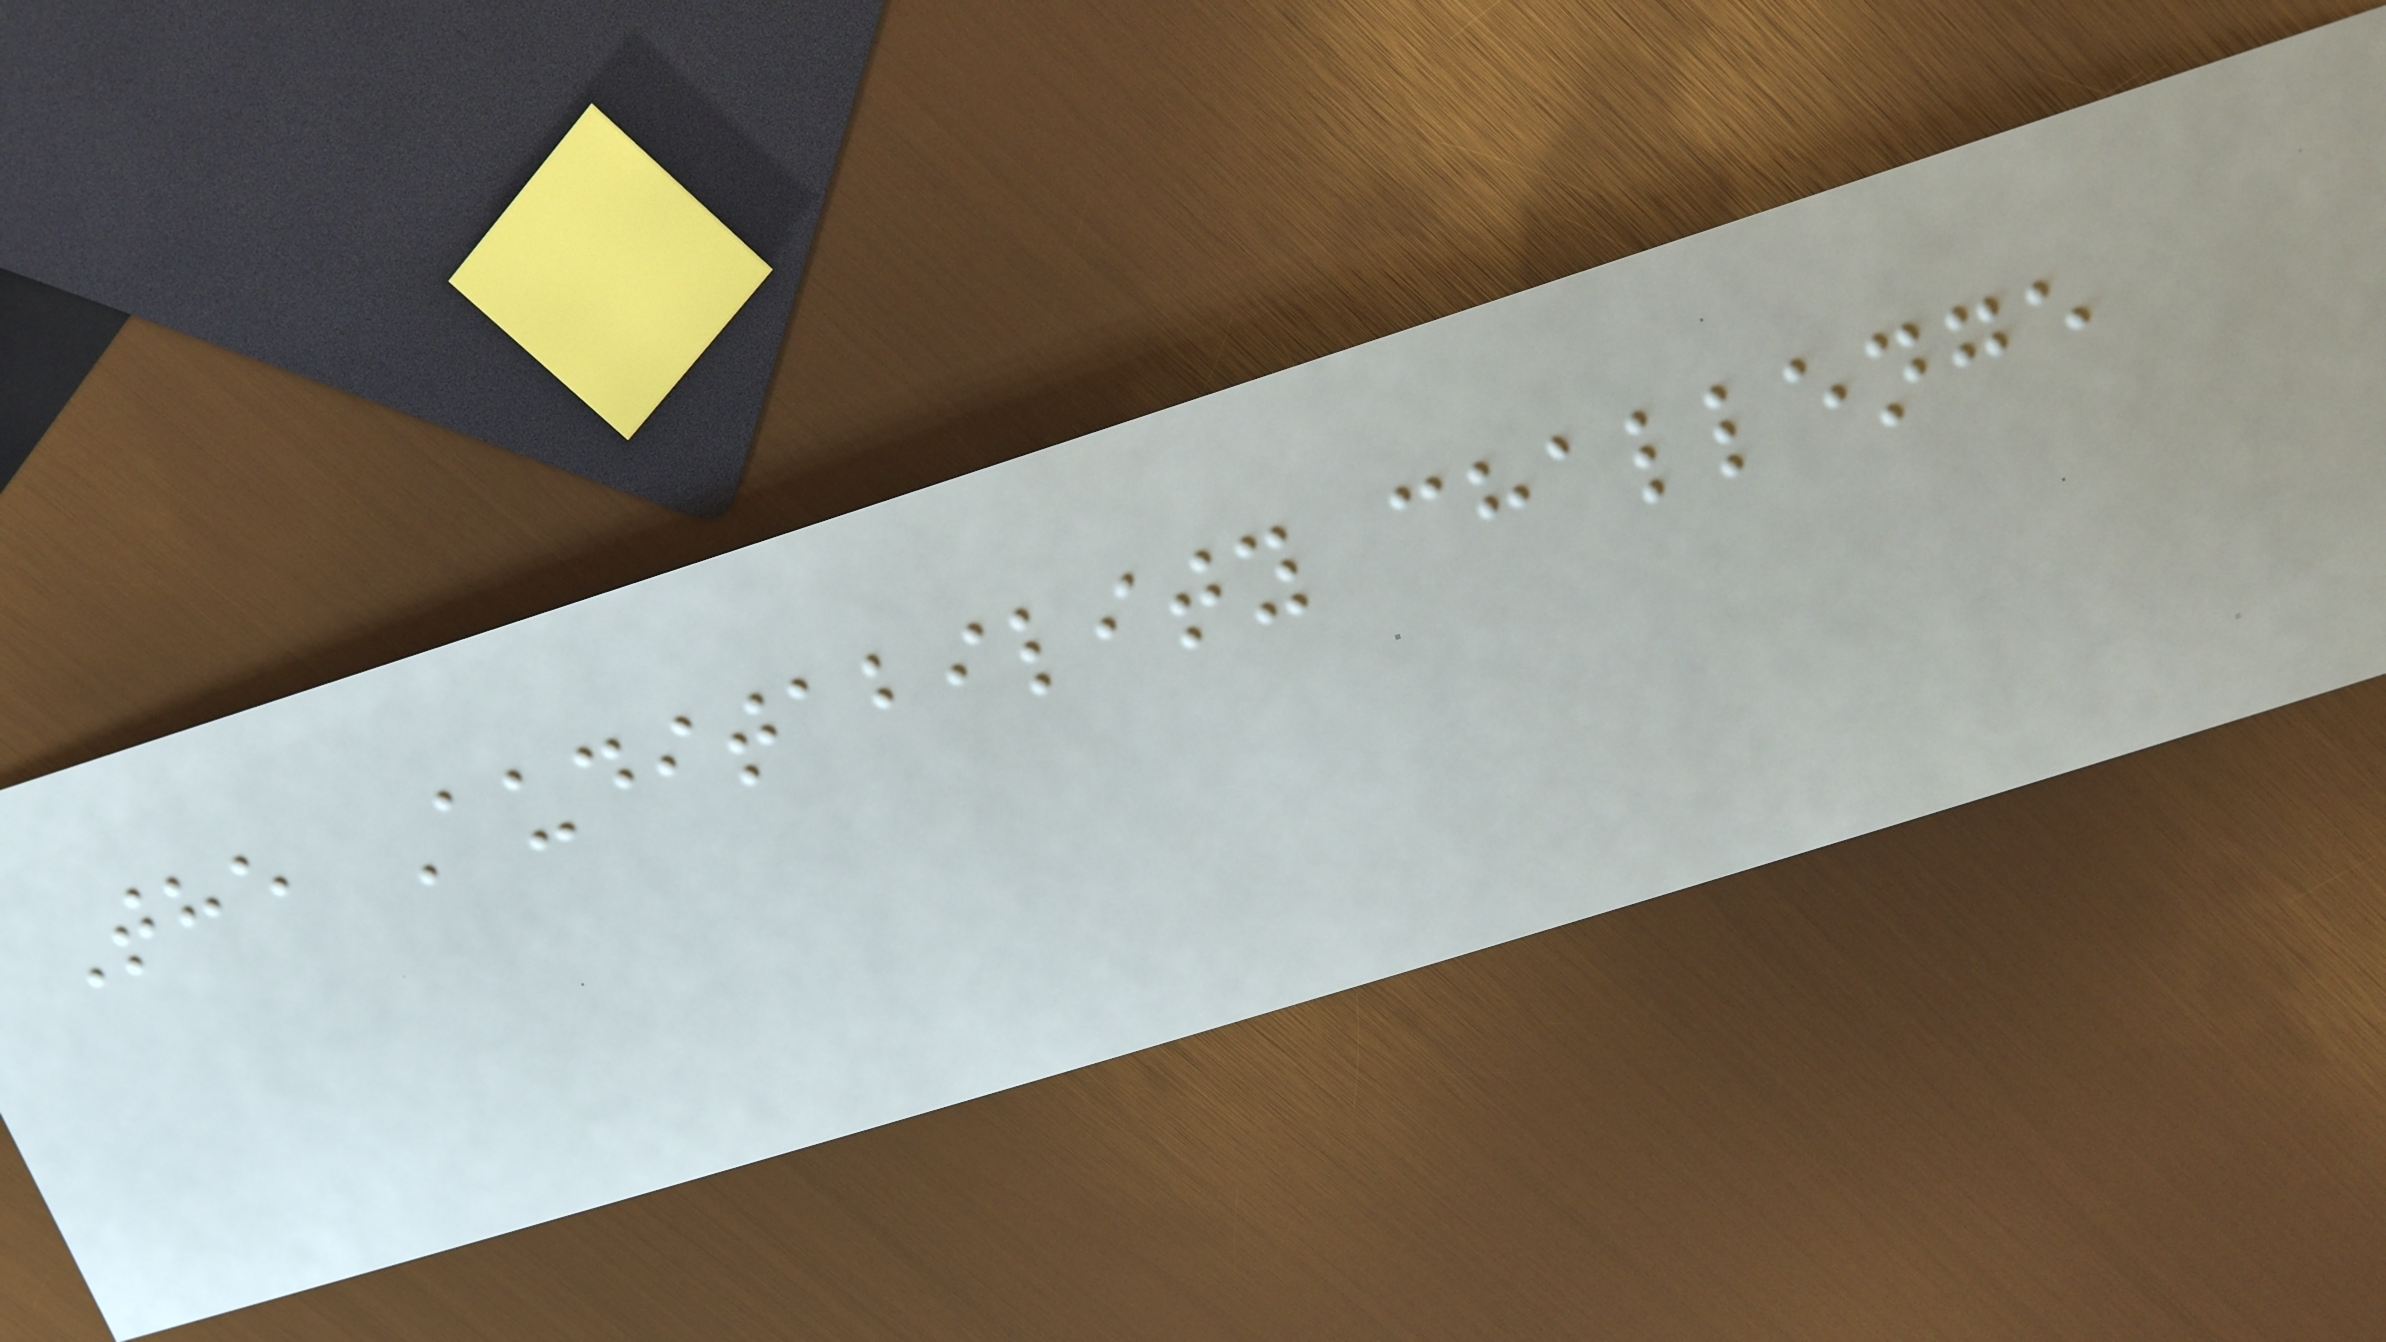The Auditability challenge
